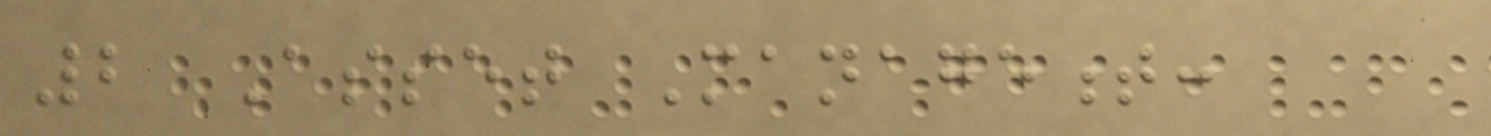2 Asset Management:
